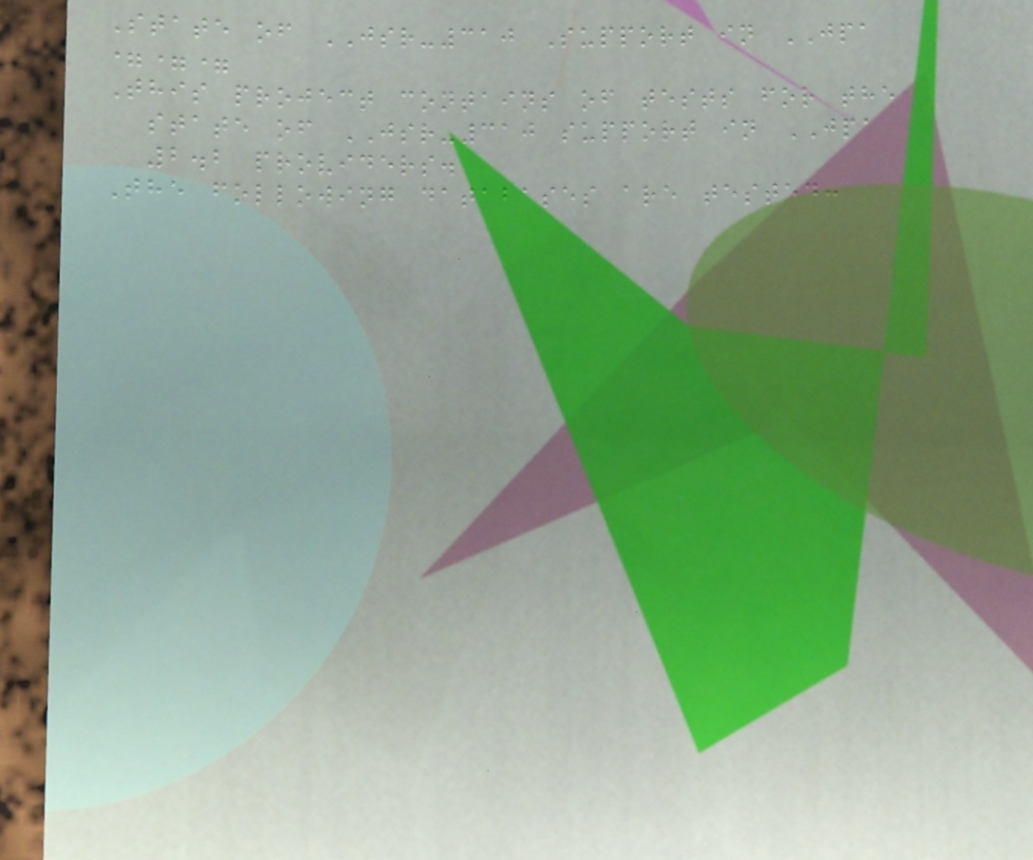State of JSR-310 Support in JPA
===
This project contains of tests for the
state of JSR-310 support in JPA
2.2 providers.
The following databases are tested:
